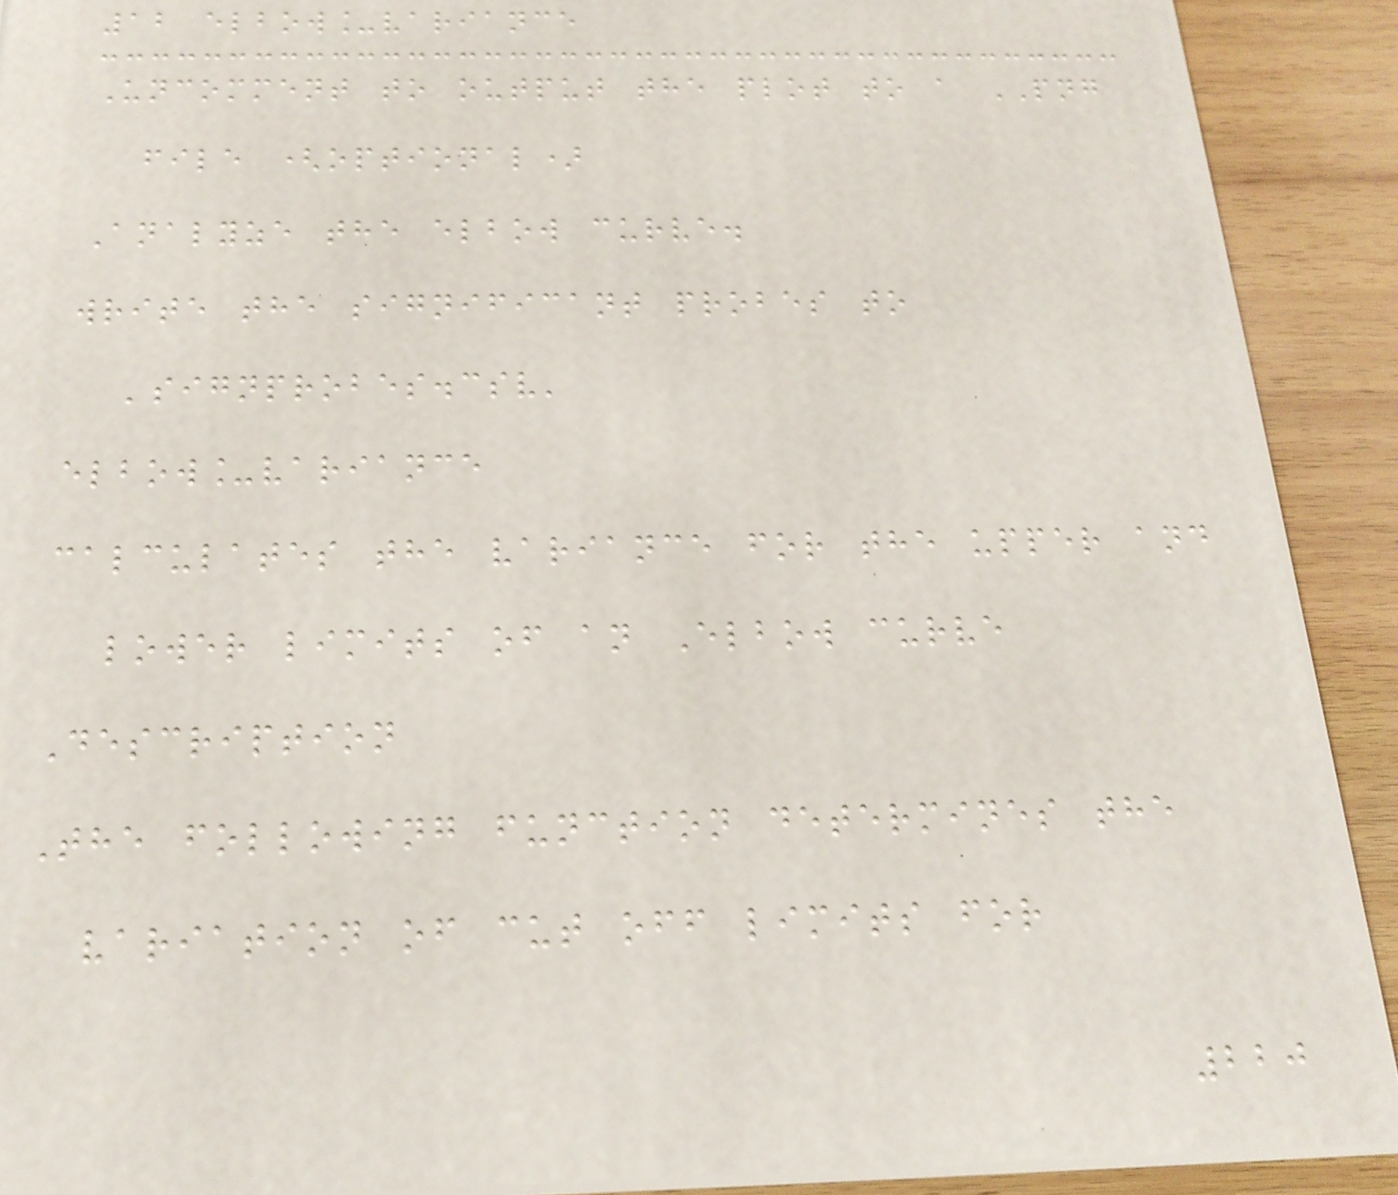12 elbow_variance
Uncomment to output the plot to a PNG
file (optional)
Analyze the elbow curve.
write the significant probes to
'signprobes.csv'
elbow_variance
calculates the variance for the upper and
lower limits of an Elbow curve
Description
The following function determines the
variation of cut off limits for
220
